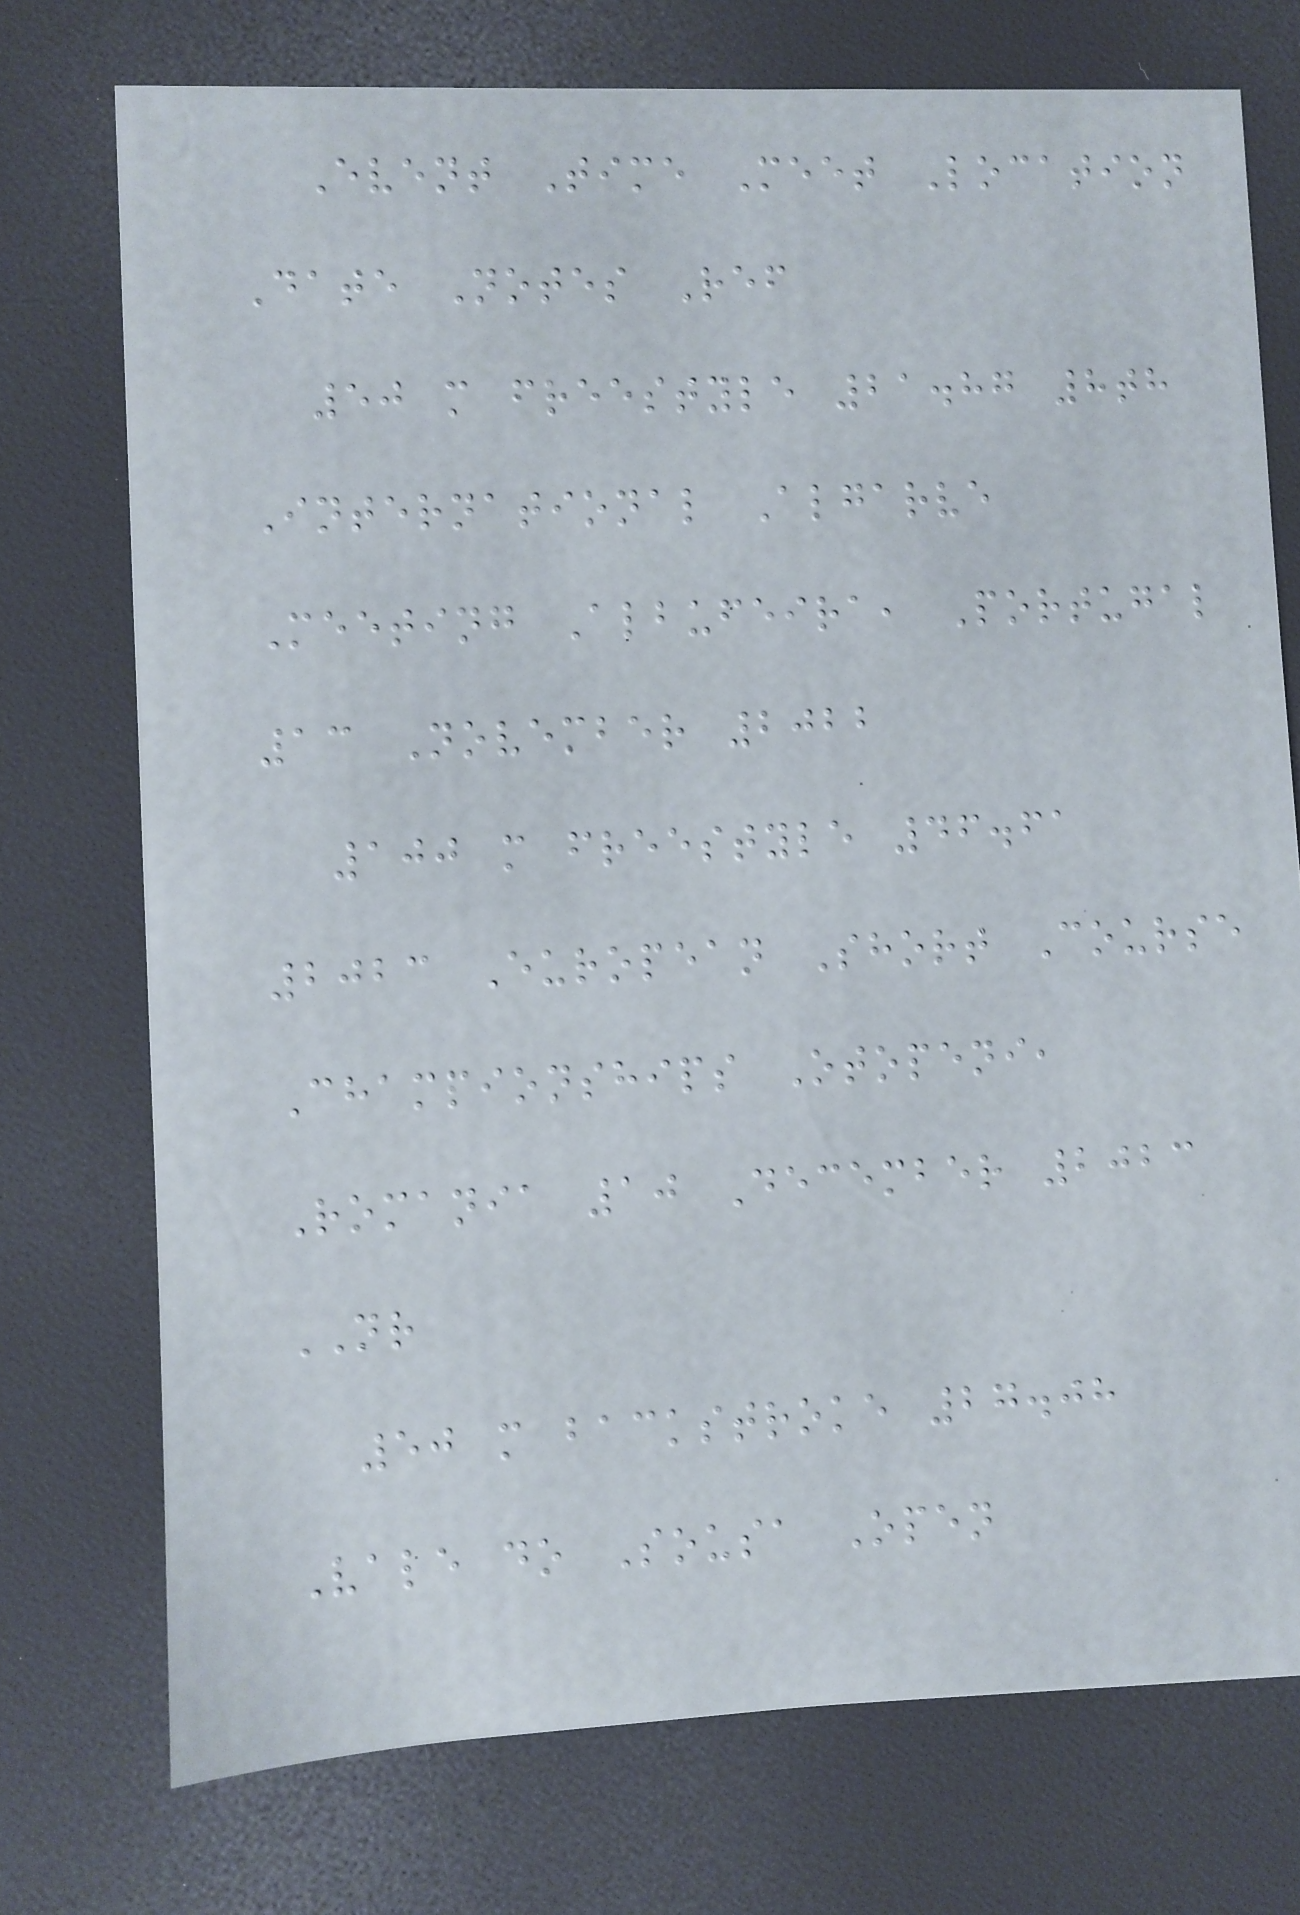Event Time Meet Location
Date Notes Ref
50 m freestyle 21.87 8th
International Algarve
Meeting Albufeira, Portugal
13 November 2022
100 m freestyle 46.61
2023 European Short Course
Championships Otopeni,
Romania 10 December 2023
NR
50 m backstroke 27.08
Vale do Sousa Open
